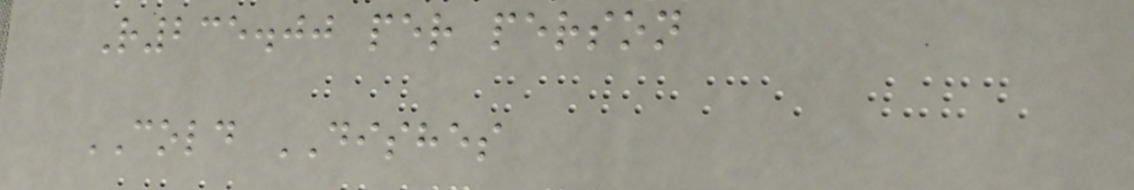R235.00 per person
COLD DISHES
